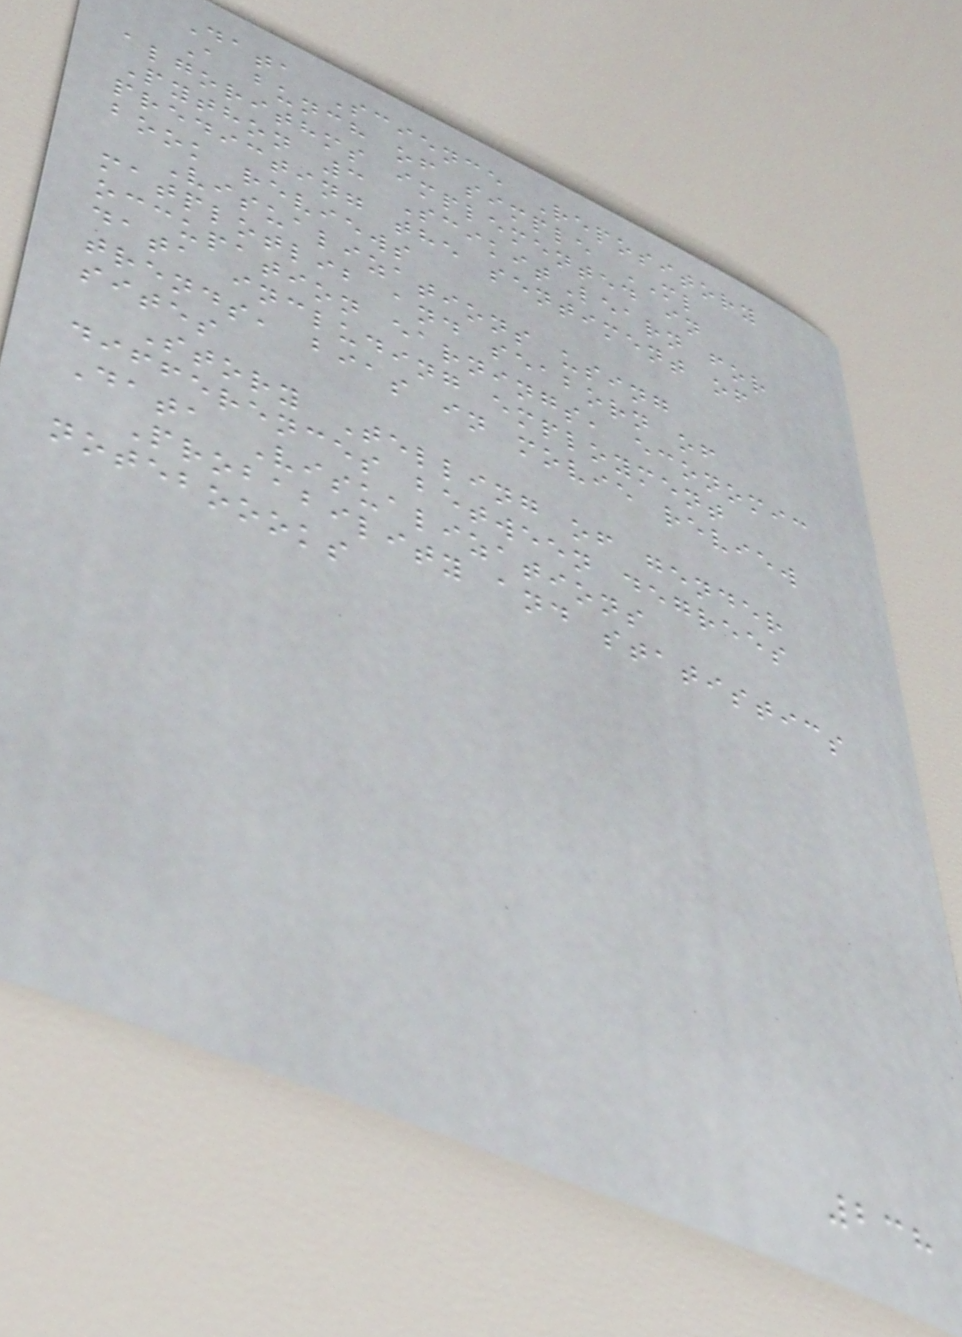Data Science Repository
A bunch of simple ML
algorithms implemented in
Python 3 ScikitLearn for
predicting the sentiment of
book reviews
Visualizations using
matplotlib and seaborn of
occupation earnings, economic
data including employment
trends, bias in movie review
sites
Story Telling of gender
differences between degrees
Data Visualizations
Probability and statistics
noteboooks
238
